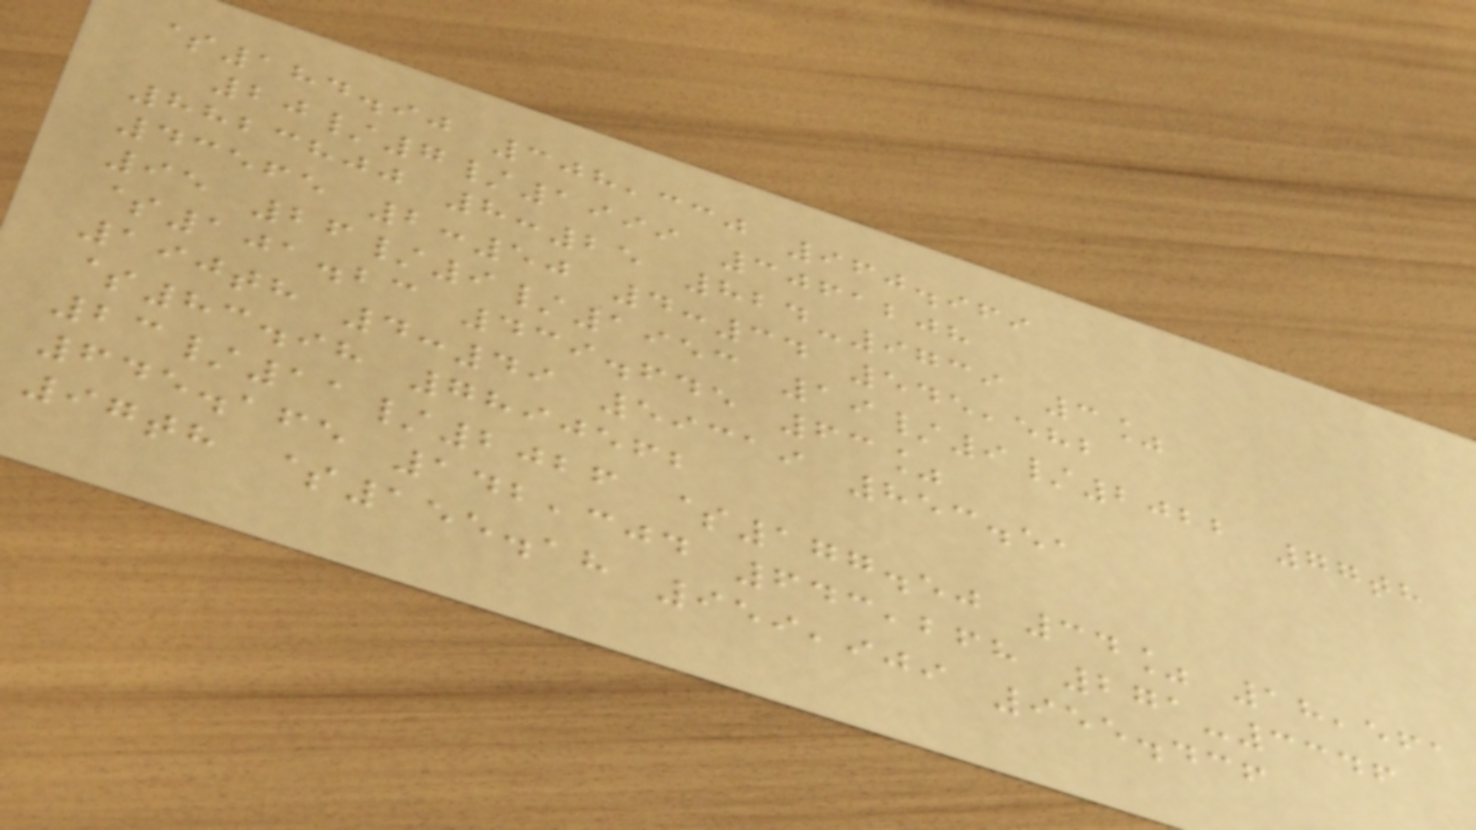$184.90 308,330 960.969
20/7/1999 3061208
8823800 8:25 824-9739 3%
43565 2:50 4:34 545,582
95 26/9/1953 19/9/2022 77th
$101.23 439.645 63%
190th 4:49 59319 853.51
$83.98 7890562
23/11/2026 $177.50 34% 18,561
645.165 142,304 643,268 271-3346
97th $155.18 959,909 955.436
